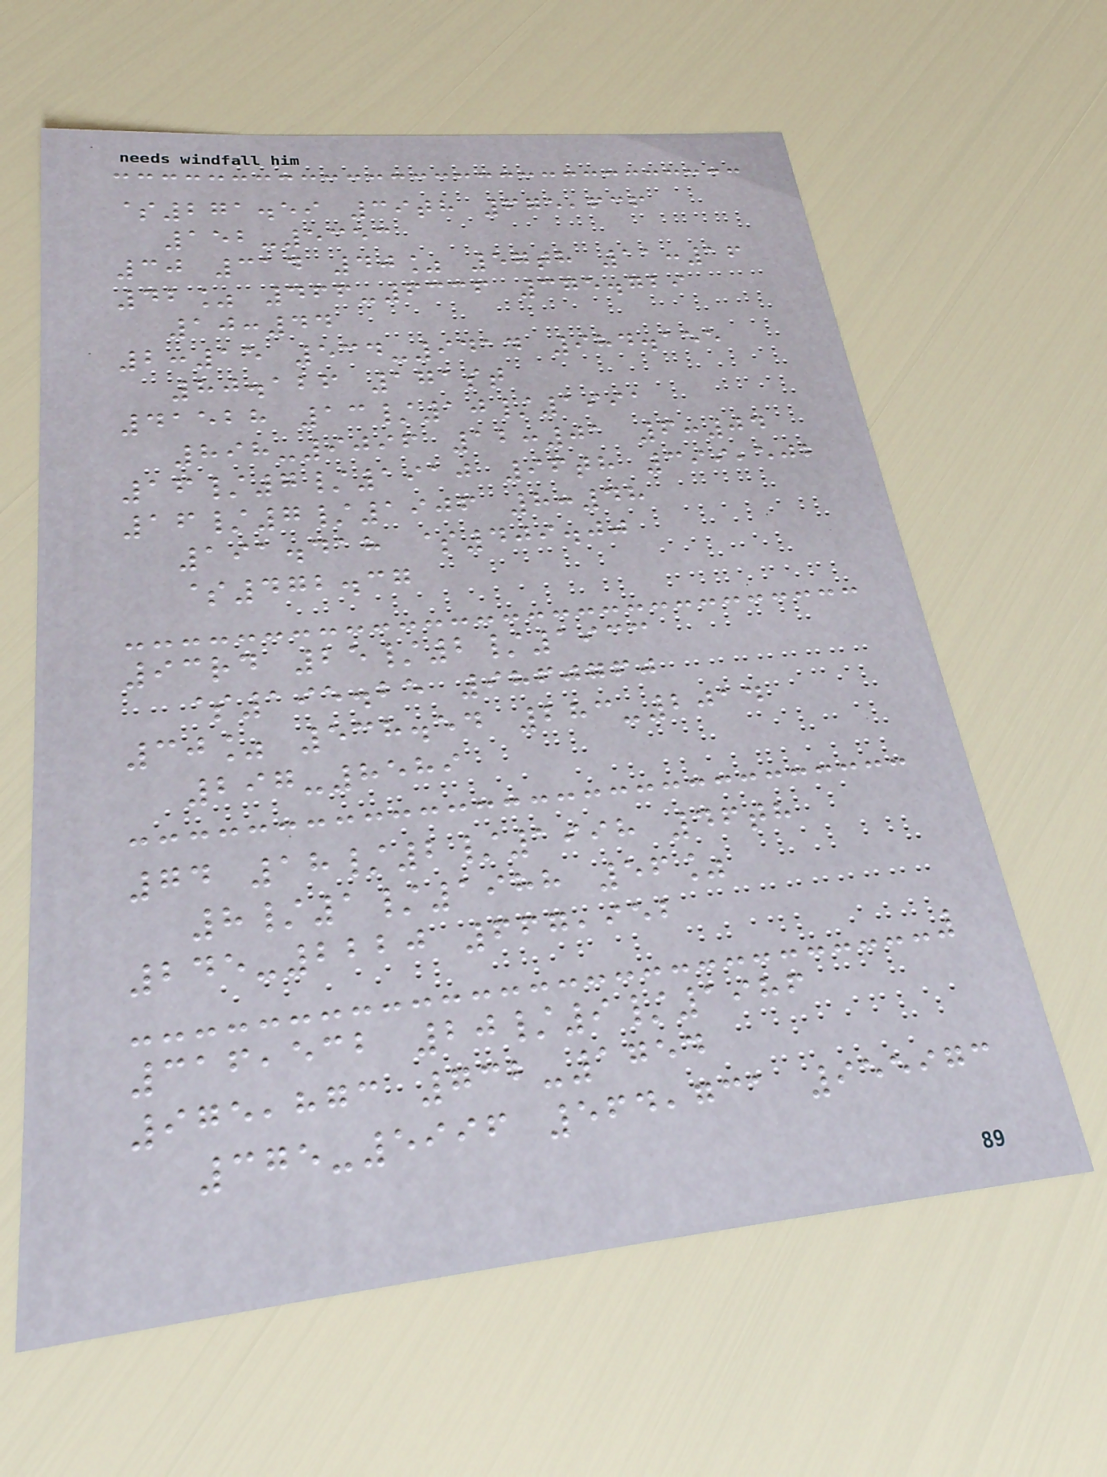$271.59 39th 675,636
152-5353
30 314 40% 57th 11:16
42% 466-6336 375.729
10:44
2:15 534-9414 984.155
80.126 171st
41528 13/10/1991
898-9096 12:01 6:04
16/7/1910 96th 399,502
16/7/1906 8:48
191.418 $409.00
$472.37
93rd 25/2/1933
$195.25 9860760
30% 538.54 283-2014
297-8589
74 18/2/1998 46th
8/1/1988 56%
245-2220 667,952
316,532 20/9/1986
975,873 732-1754
375-5996 564,731 955973
